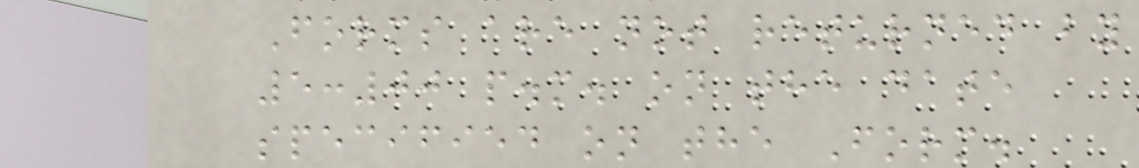Forms are not returned by
5:00 p.m. on the date
specified on the Form.
